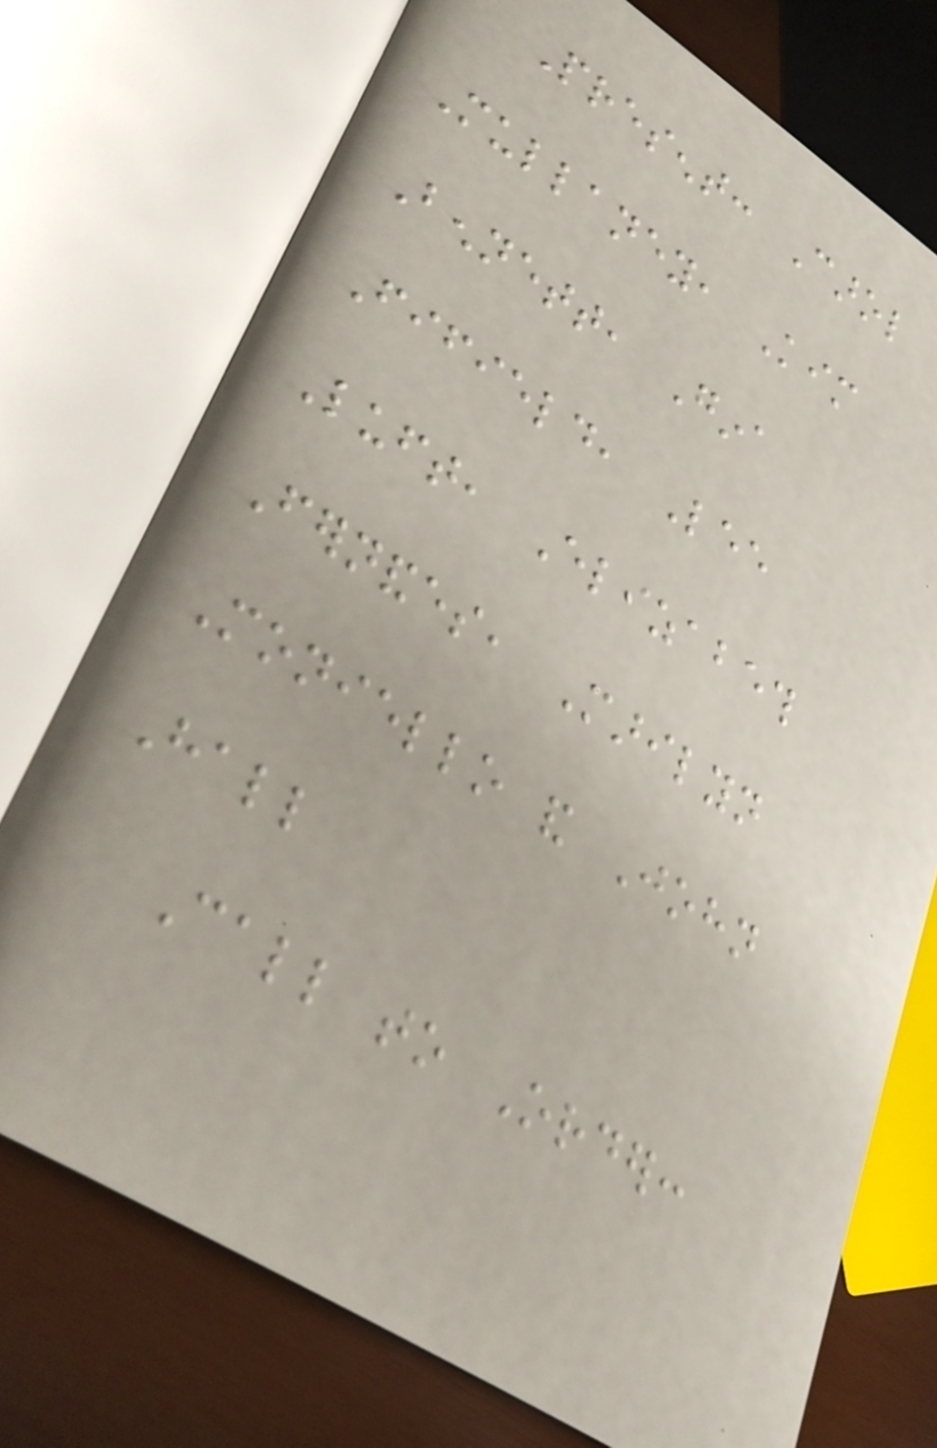Present: Carol
Mullaney, Kim
Bennett, Gina
Fifield, Lee
Luft, Elizabeth
Fernandes, Marilyn
Moniello and John
Hall
Call to Order:
